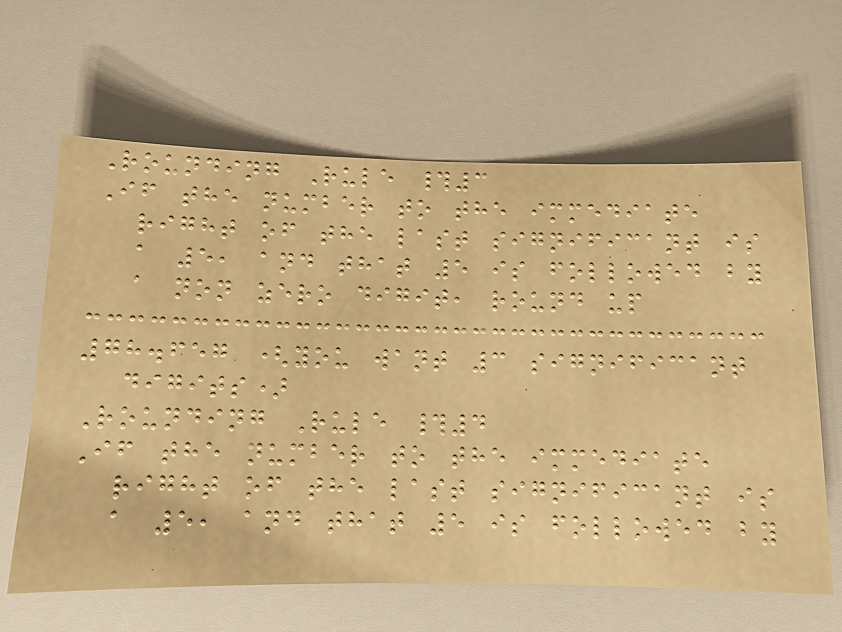Rounding Rule #3
If the number to the immediate
right of the last significant is
a 5, and that 5 is followed by
a non zero digit, round up
78.657 (you want 3 significant
digits)
Rounding Rule #4
If the number to the immediate
right of the last significant is
a 5, and that 5 is followed by
